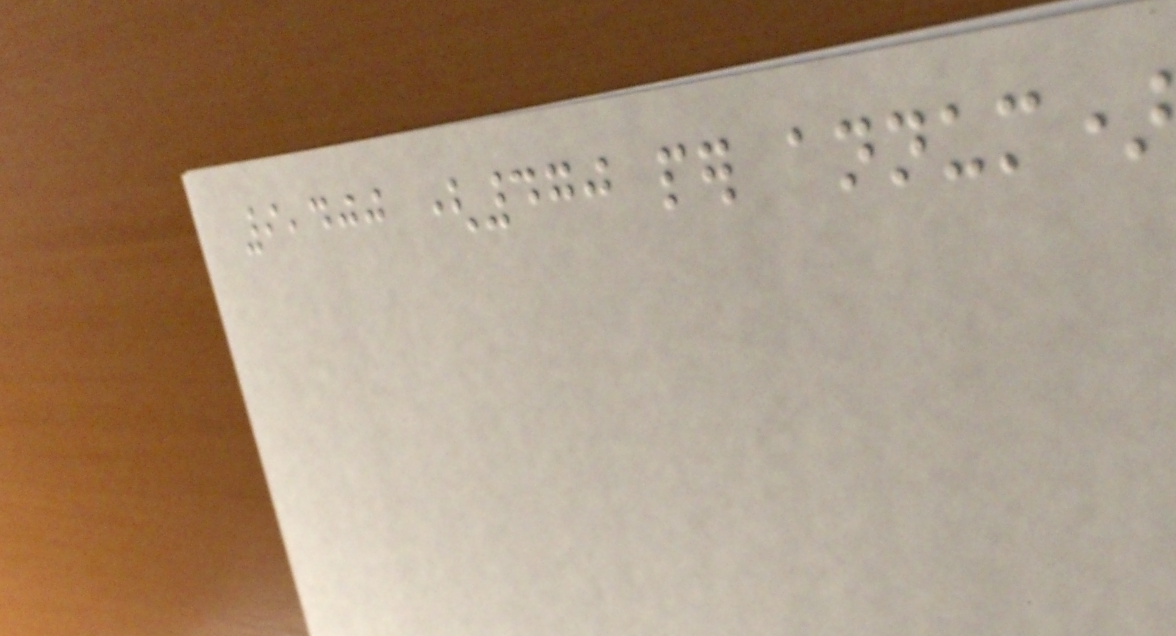9,400 (470 per annum)
